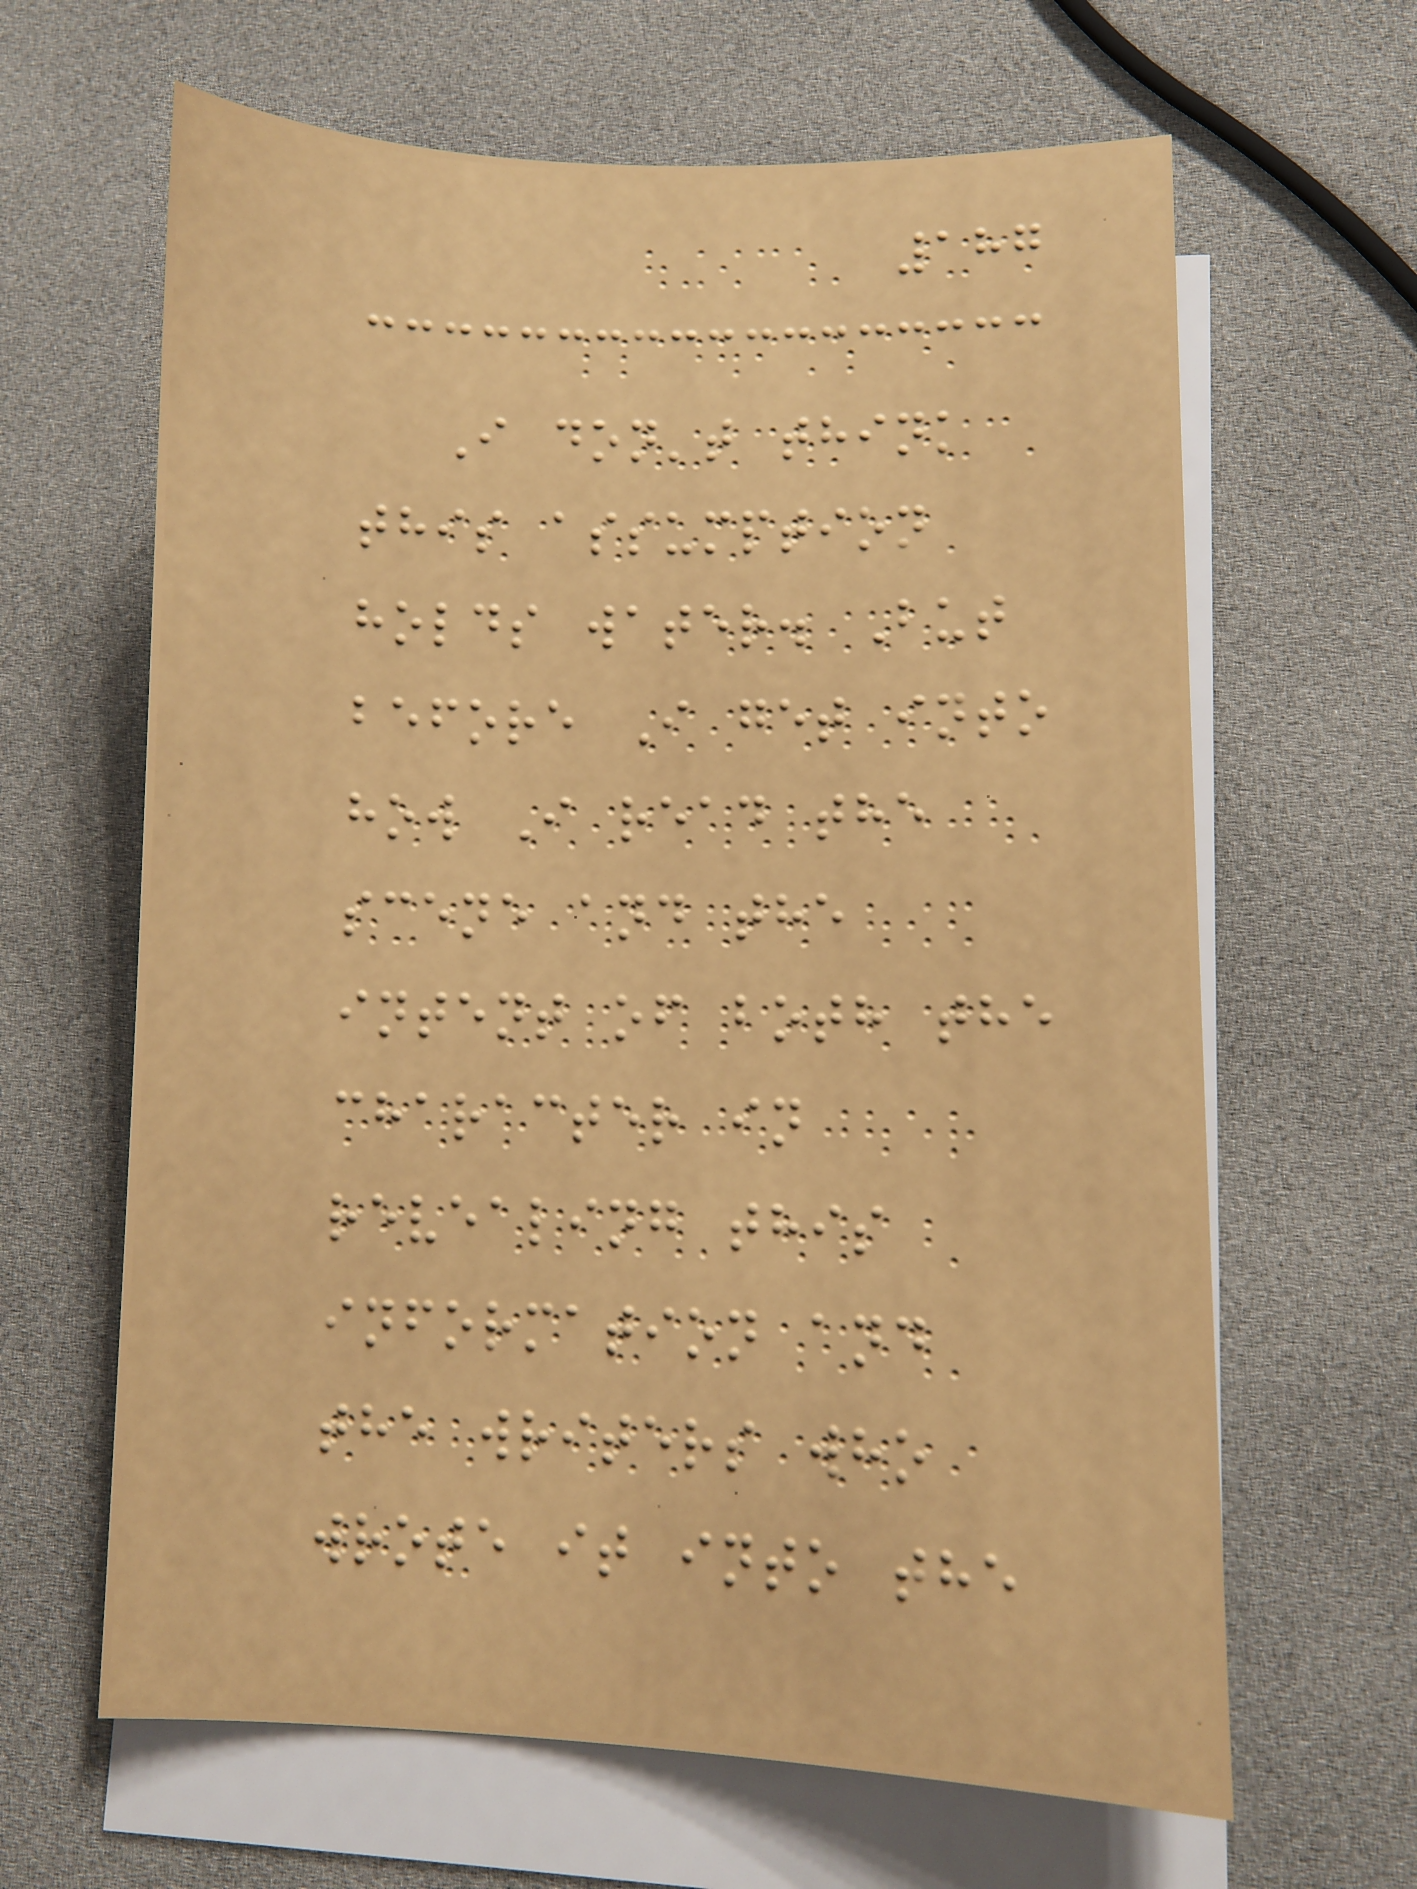187
I don't think
this assumption
holds water. But
before I get into
how I read the
scene and the
intent of both the
character in
revealing this
information and
the writers who
wrote it into the
